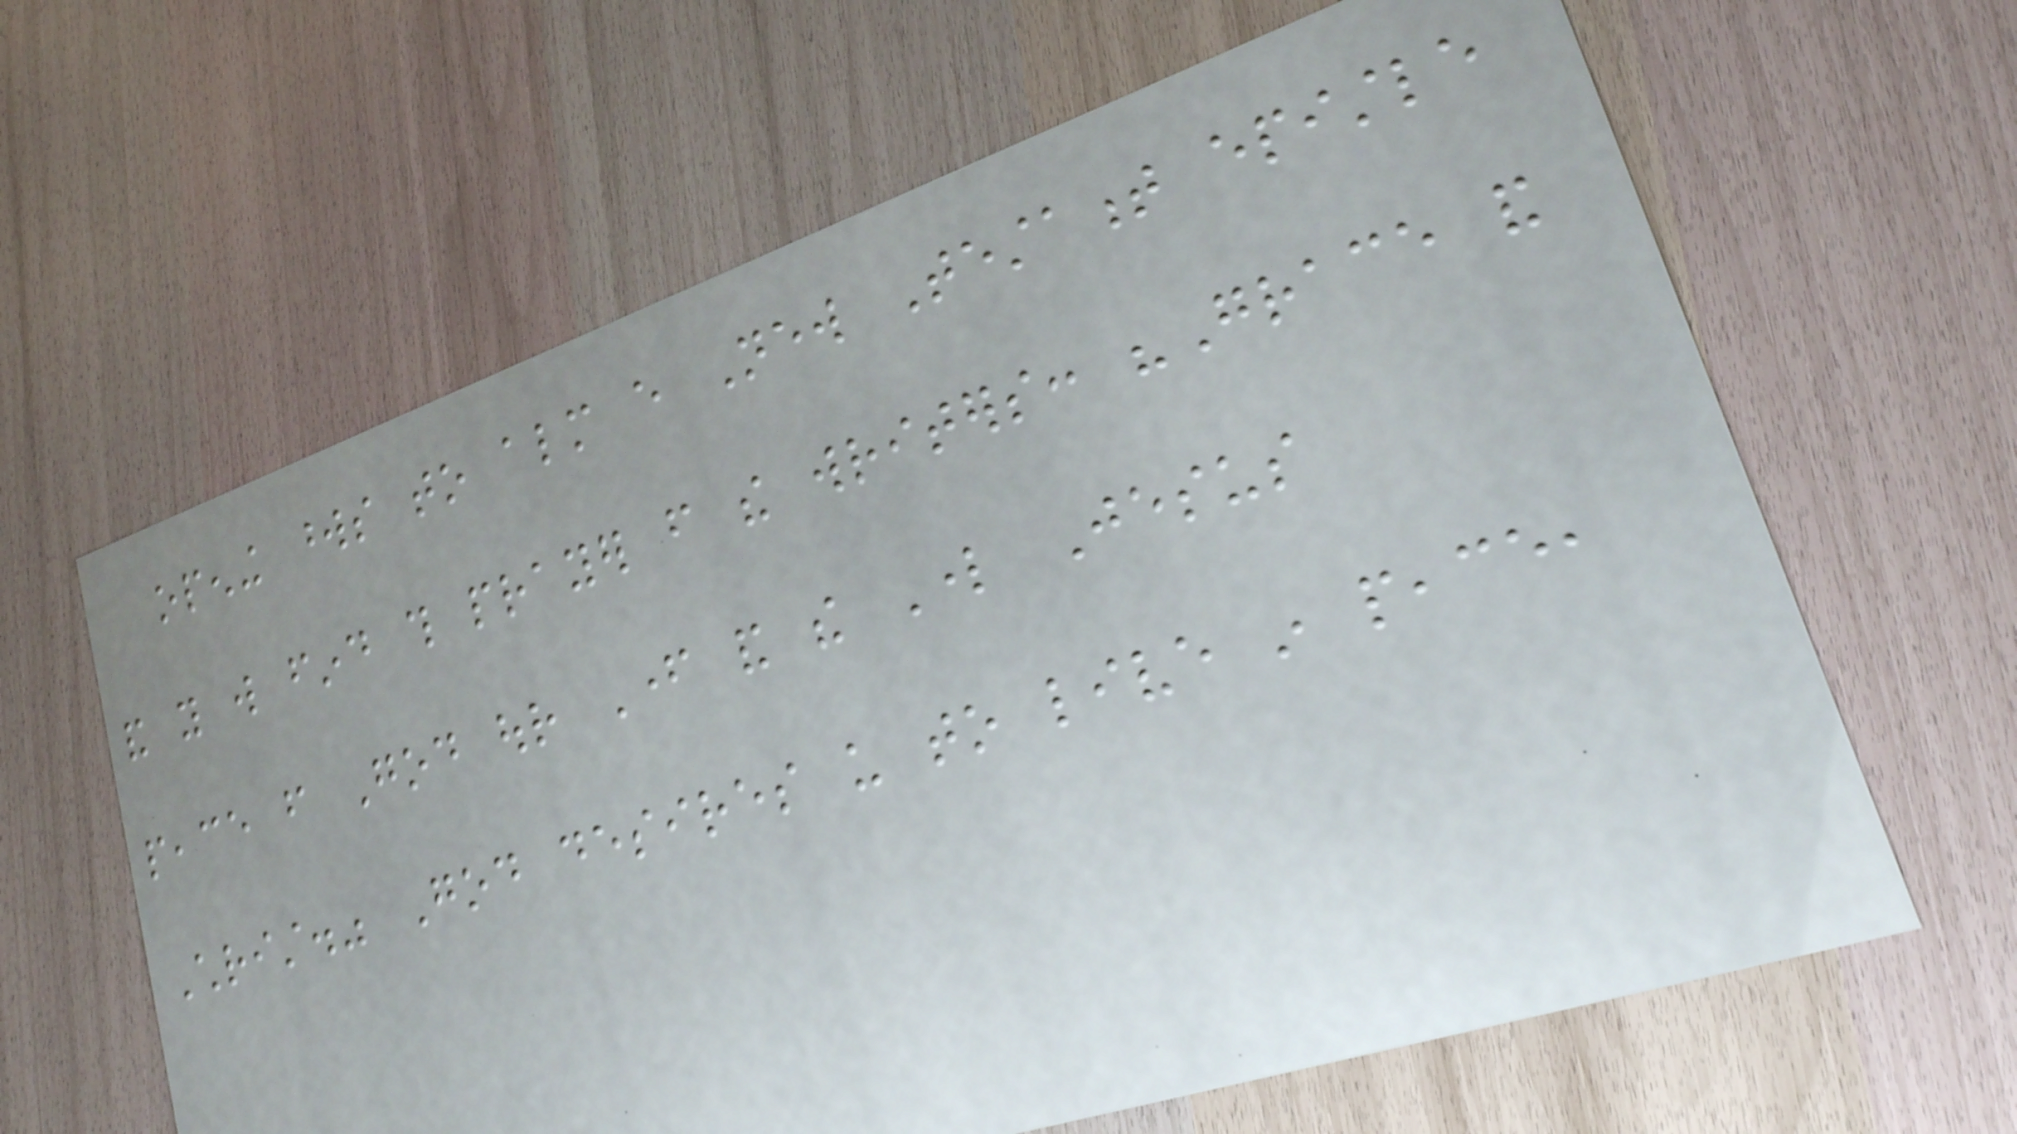opening words to almost every New Testament epistle
and you will find this prayer from the writers: "Grace and
peace from God our Father and the Lord Jesus
Christ." God desires us to live in peace,
